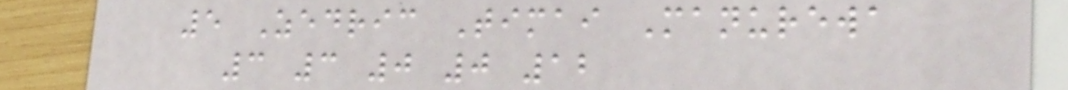5 Zedric Timai Manurewa
3 3 0 0 12
